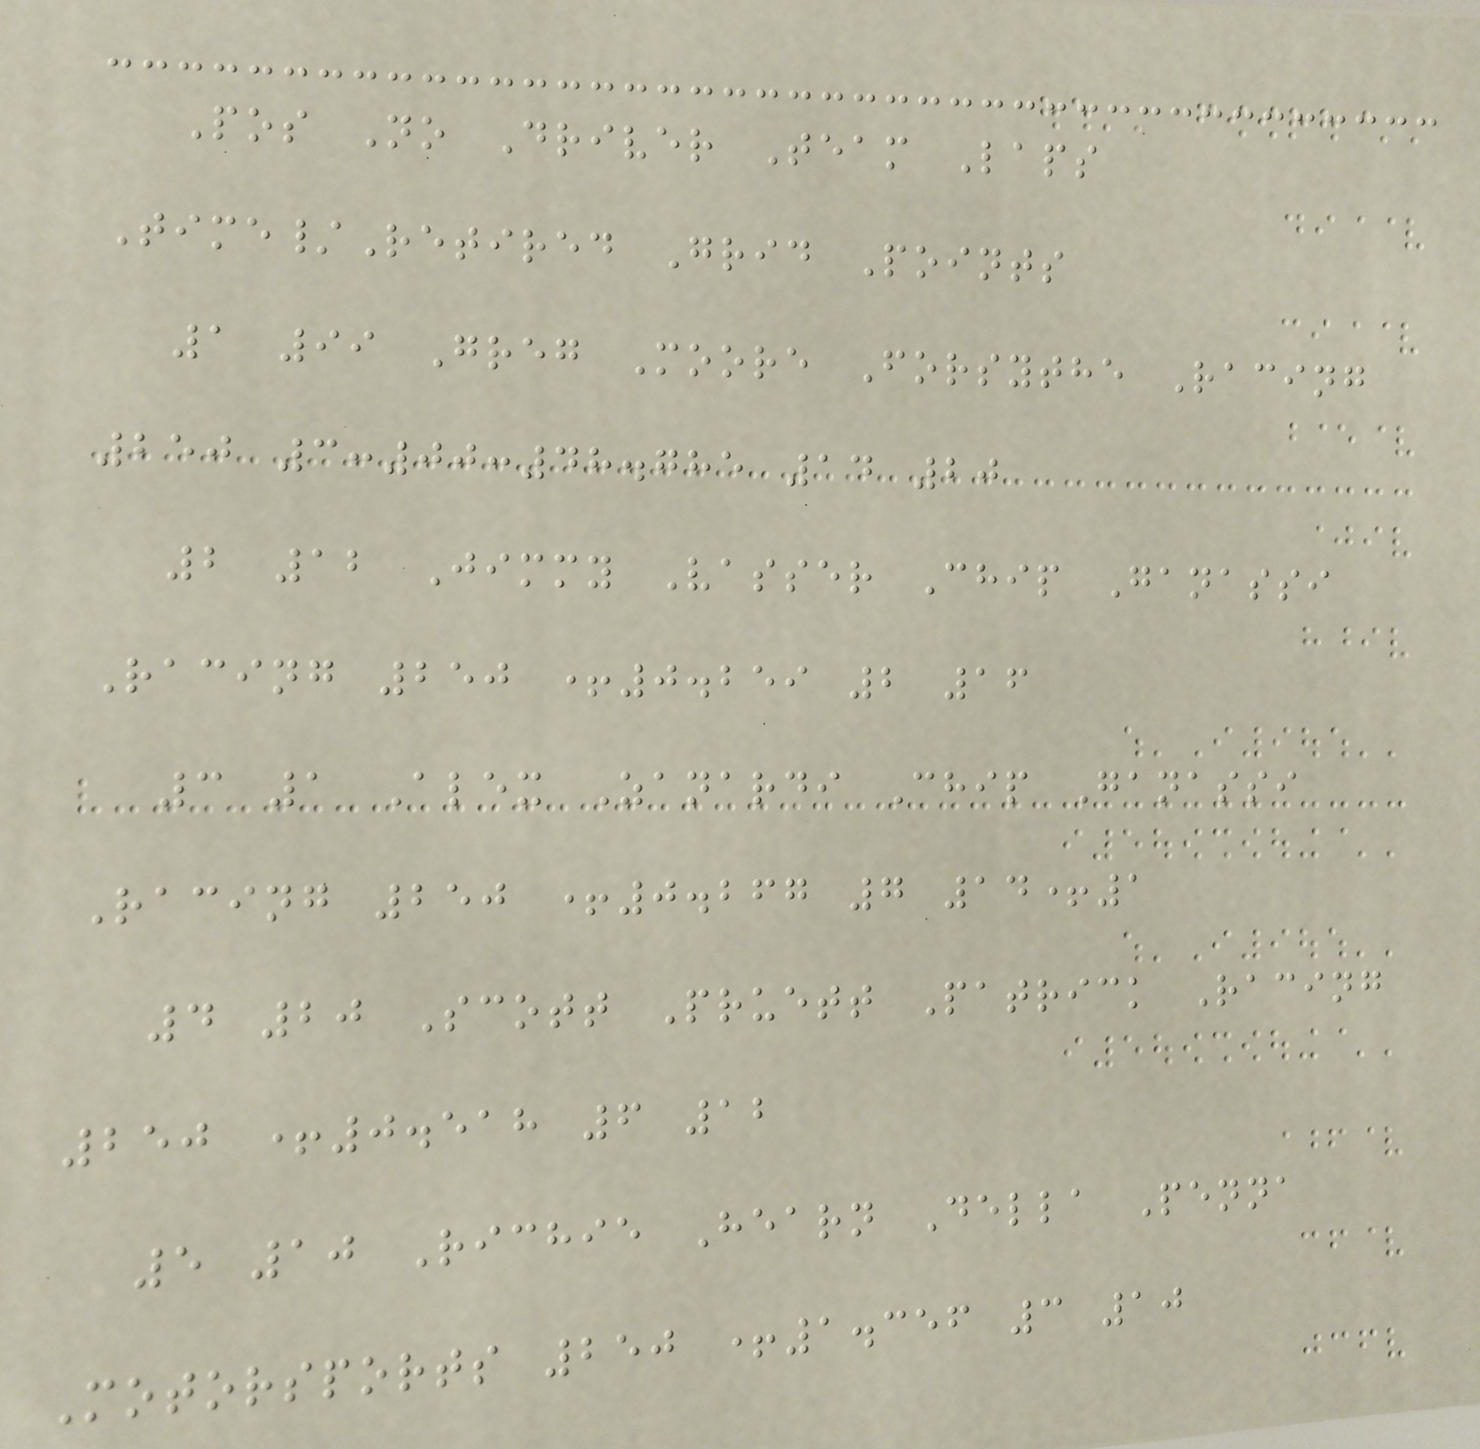Pos No Driver Team Laps
Time/Retired Grid Points
1 99 Greg Moore Forsythe Racing
250 3:00:48.785 14 20
2 12 Jimmy Vasser Chip Ganassi
Racing 250 +0.259 2 16
3 1 Alex Zanardi Chip Ganassi
Racing 250 +0.267 7 14+1
4 20 Scott Pruett Patrick Racing
250 +0.518 6 12
5 10 Richie Hearn Della Penna
Motorsports 250 +1.356 3 10
